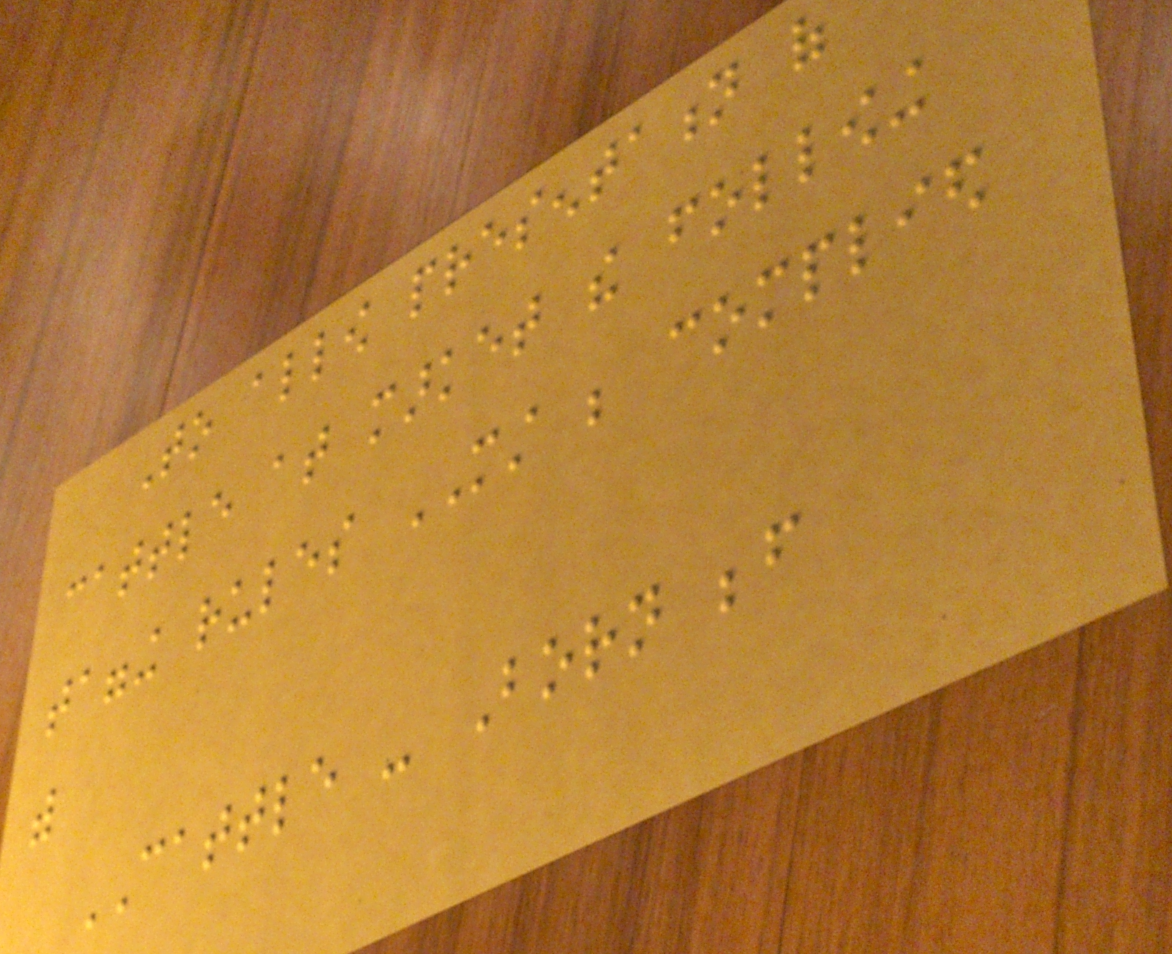To allow presentation of
cattle at market the following
tagging rules MUST be complied
with
CATTLE - Born before
